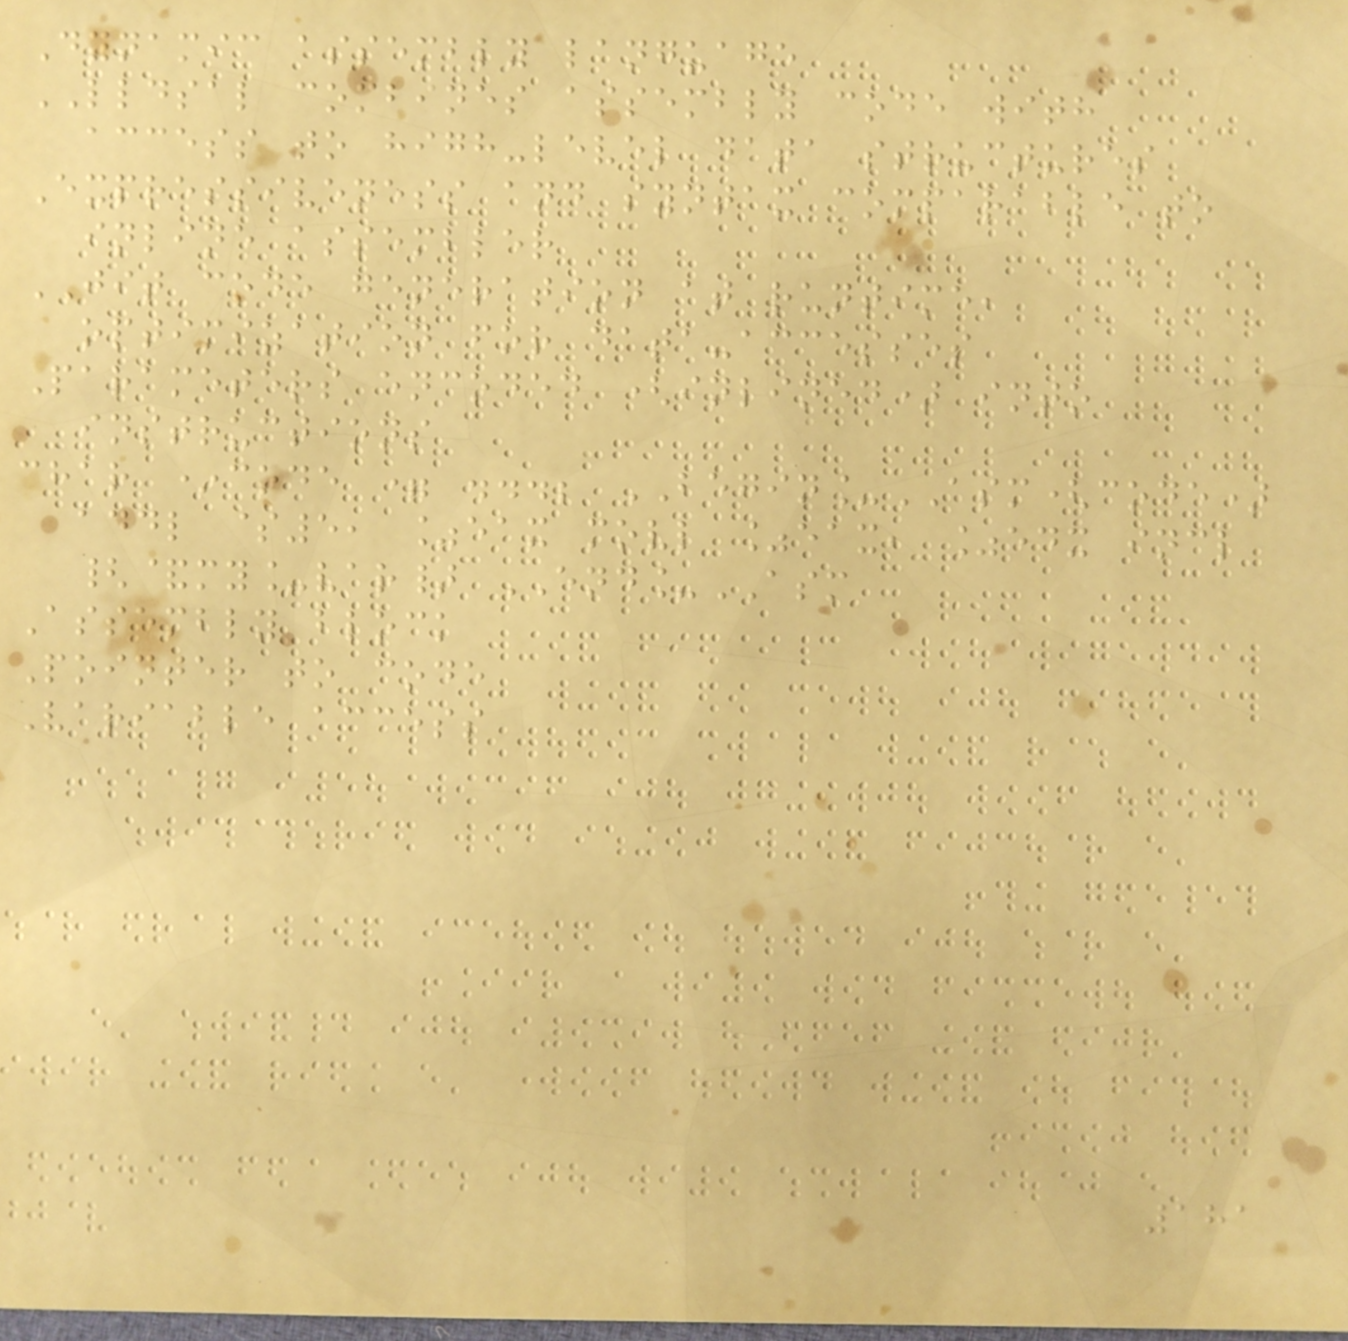Dynamic assembly language
LLDSAL combines assembly code with
access to high-level data structures
Expressiveness and syntax comparable to
inline assembler
JIT code generation at runtime,
optimization for data-accesses
Parameters encoded (inlined) into
instructions
char *code = ...; BEGIN_ASM(code)
addl $5, %eax movl %eax, %edx incl
{&my_var} END_ASM
Assembly block
Pointer to code
Variable access
181
